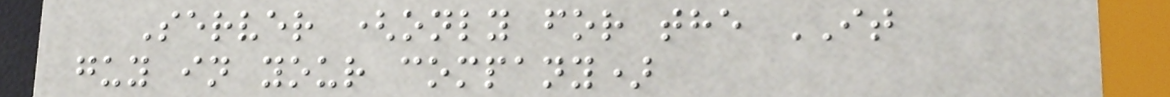Server (only for the IT
guy in your company)
